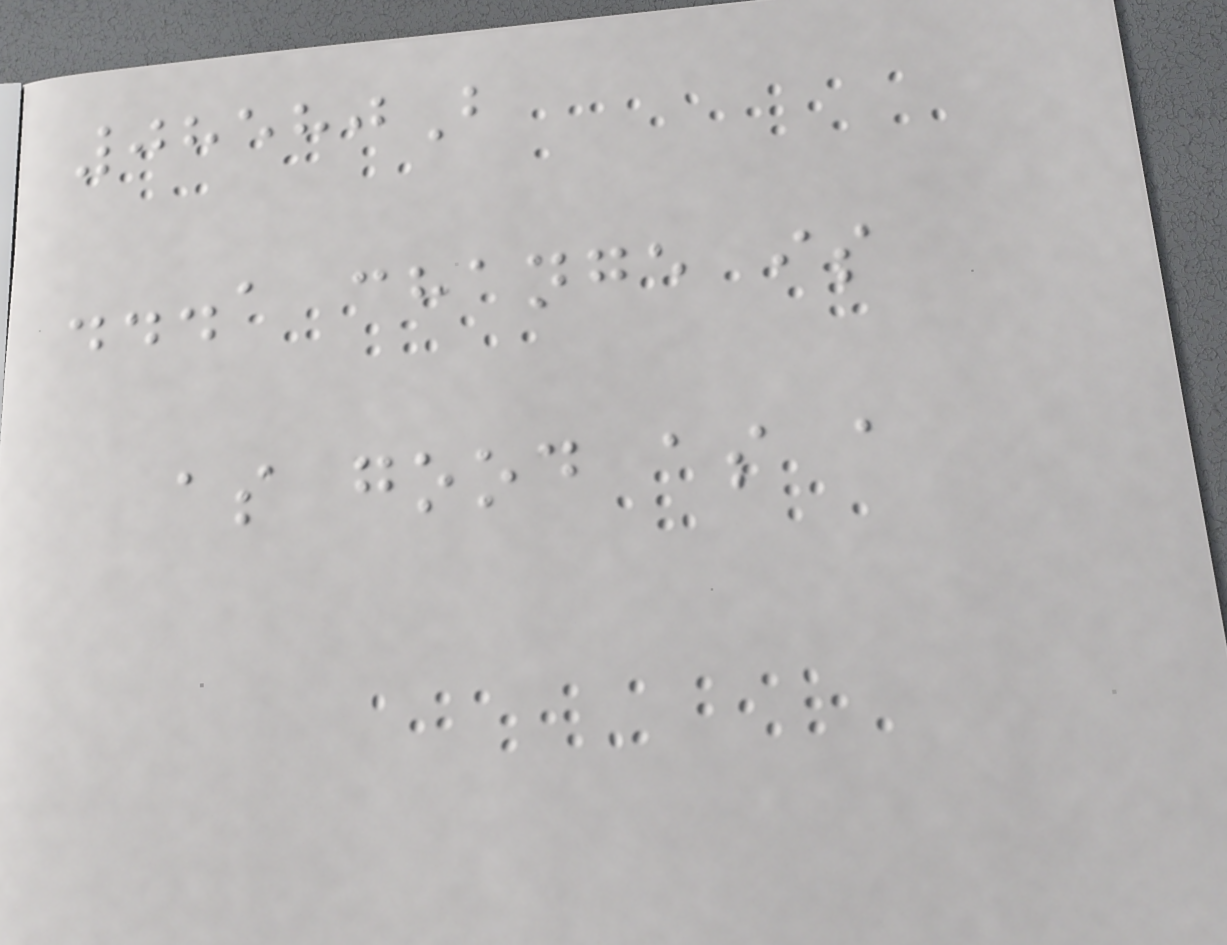08580B
...a change is
as good as a
